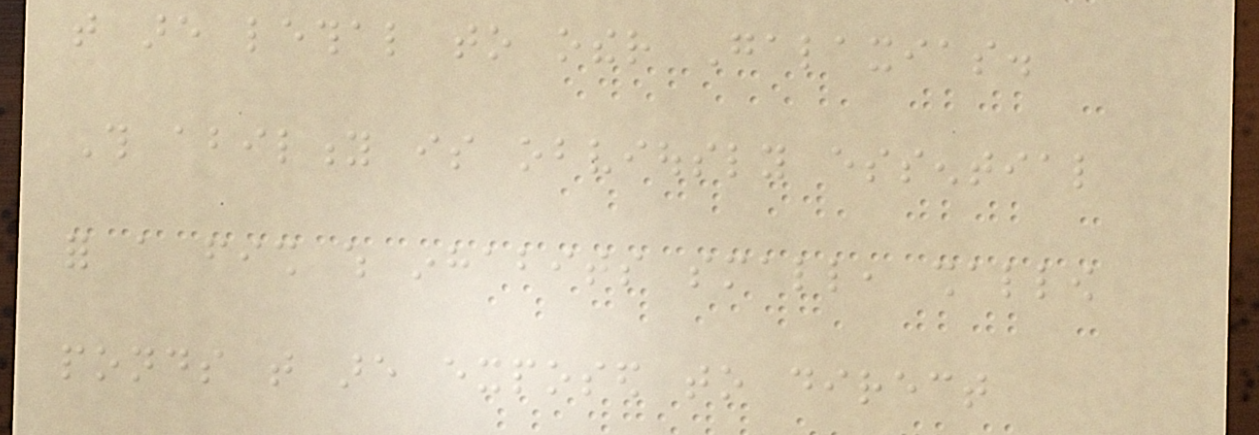that are lethal to other Galaxias.
This ability is obviously essential
for a fish which inhabits small, shallow
ponds that are exposed to direct
